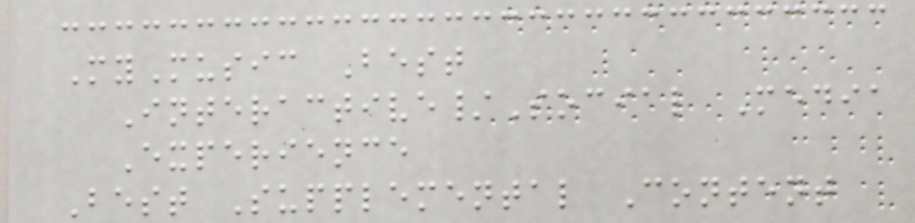MyMusic Best
Interactive/Social Media
Experience
Best Supplemental Content
